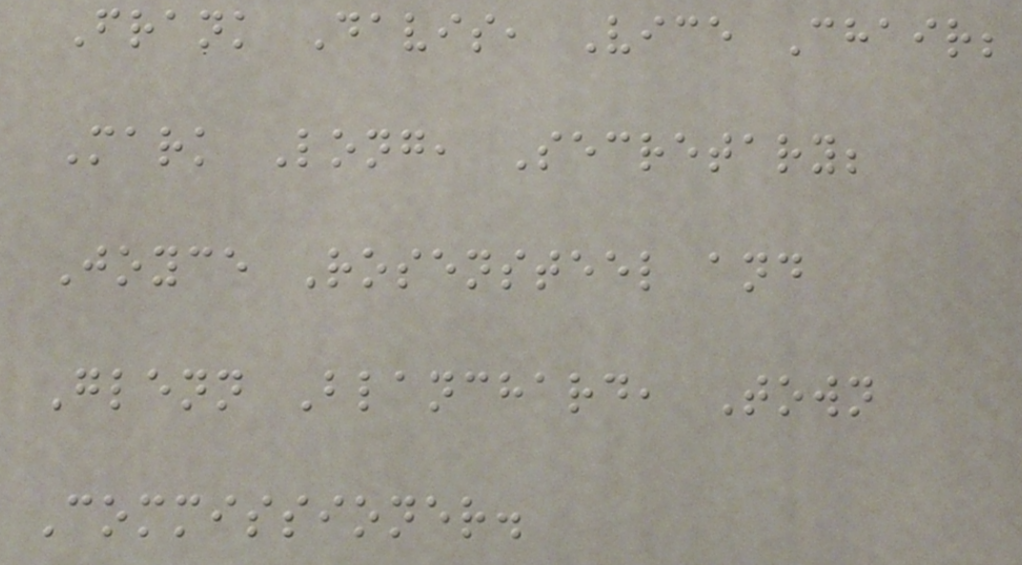Frank Davis, Vice Chair;
Mark Long, Secretary;
Joyce Rosensteel and
Glenn Blanchard, Town
Commissioner.
